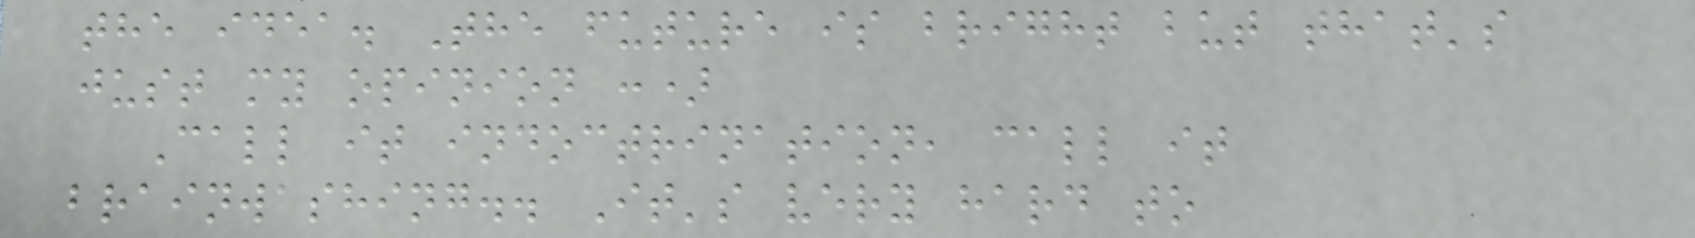the idea. The future is bright but that's
just my opinion :)
Call it indoctrination, call it
brainwashing.. It's very hard to
